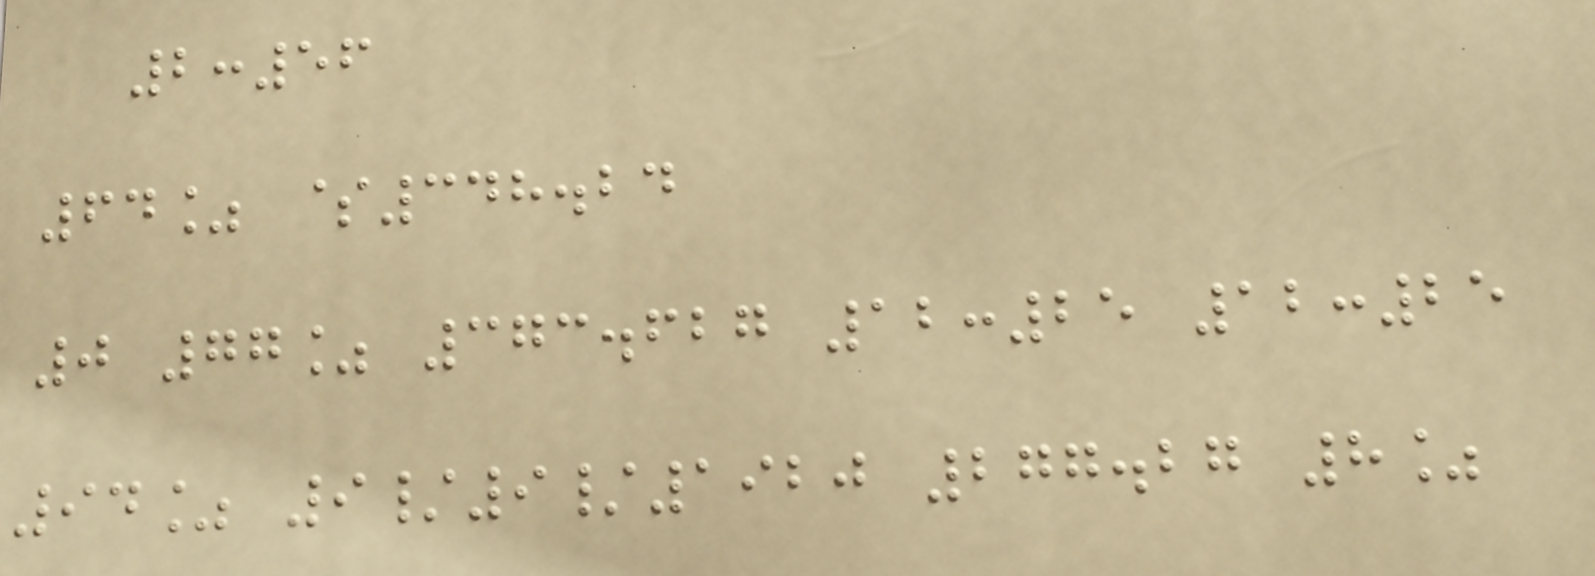2:56
64% $348.24
0 77% 373.627 12:25 12:25
94% 9/9/1920 277.27 8%
